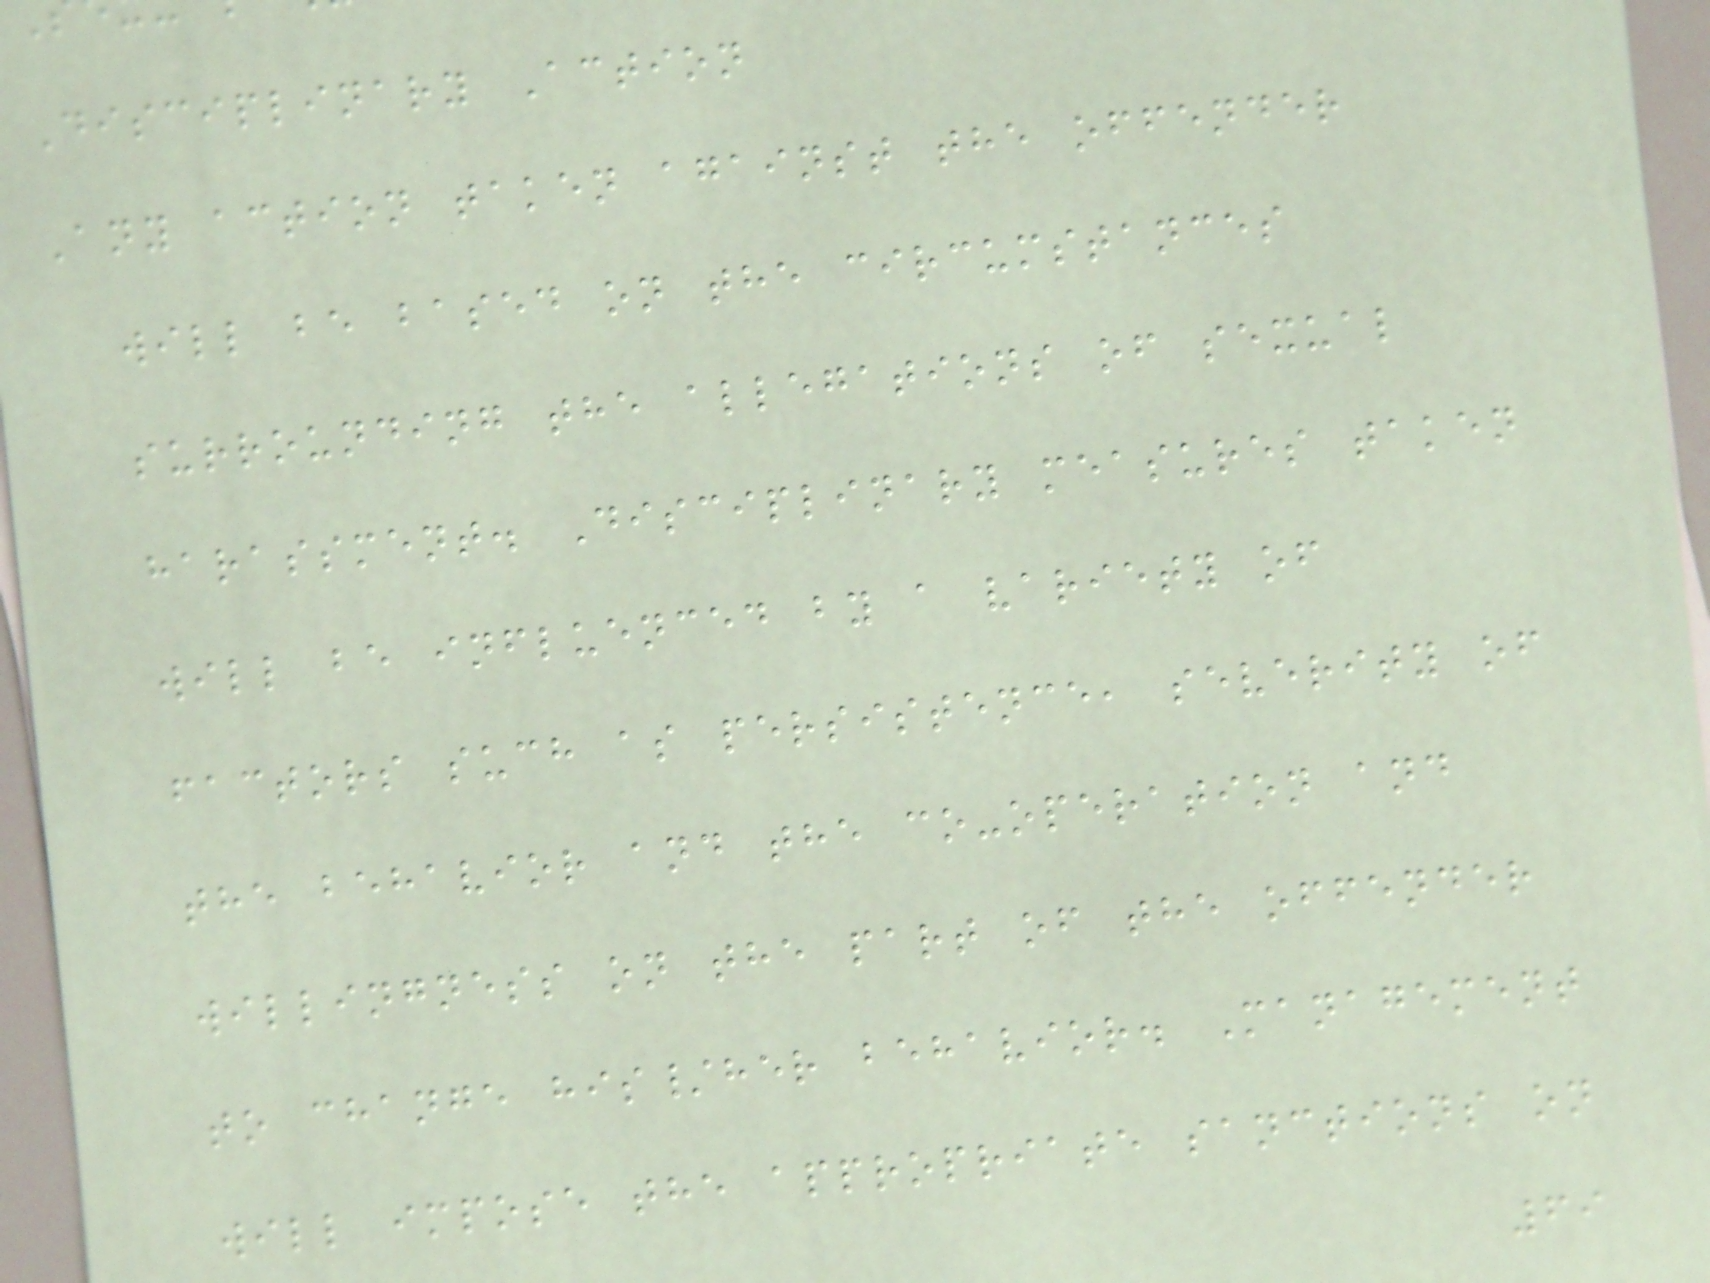Disciplinary Action
Any action taken against the offender
will be based on the circumstances
surrounding the allegations of sexual
harassment. Disciplinary measures taken
will be influenced by a variety of
factors such as persistence, severity of
the behavior and the co-operation and
willingness on the part of the offender
to change his/her behavior. Management
will impose the appropriate sanctions on
69
